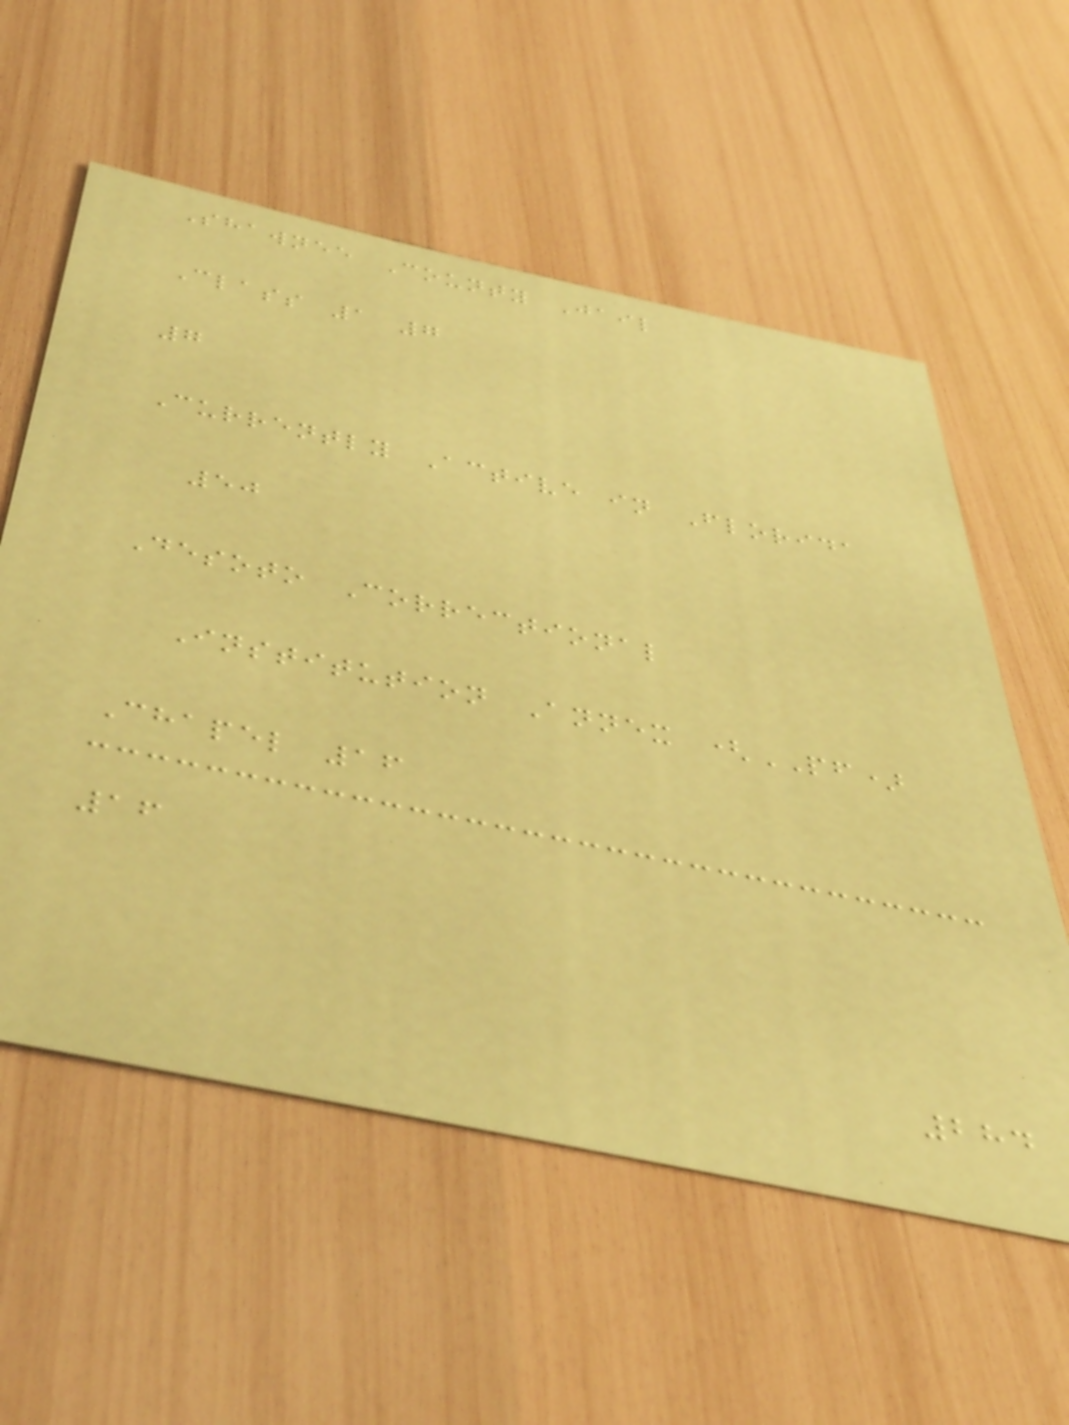Shawnee County Jail
Class 1 7
7
Currently Active in Florida
50
Desoto Correctional
Institution Annex (PF)
Chapel 16
16
284
